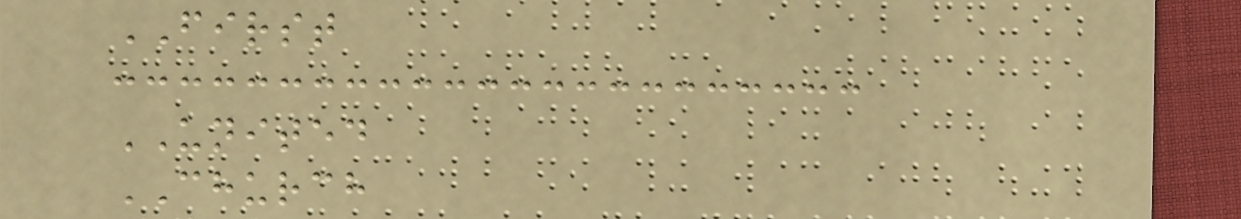FIRST
UNITED
CHURCH
